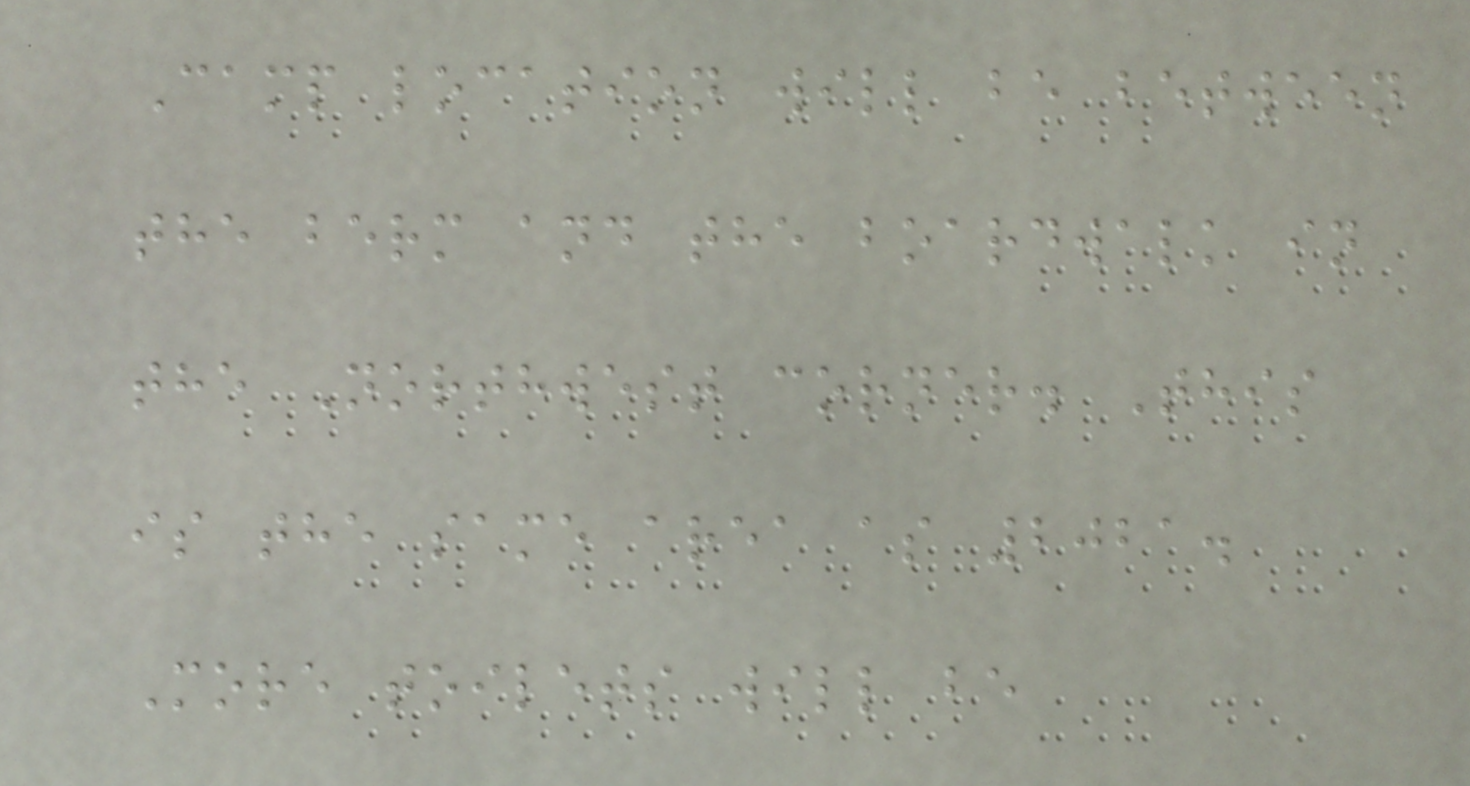Camp location will be between
the berm and the boardwalk in
the Northwest corner. This
is the same area as 2021.
More toilets will be
